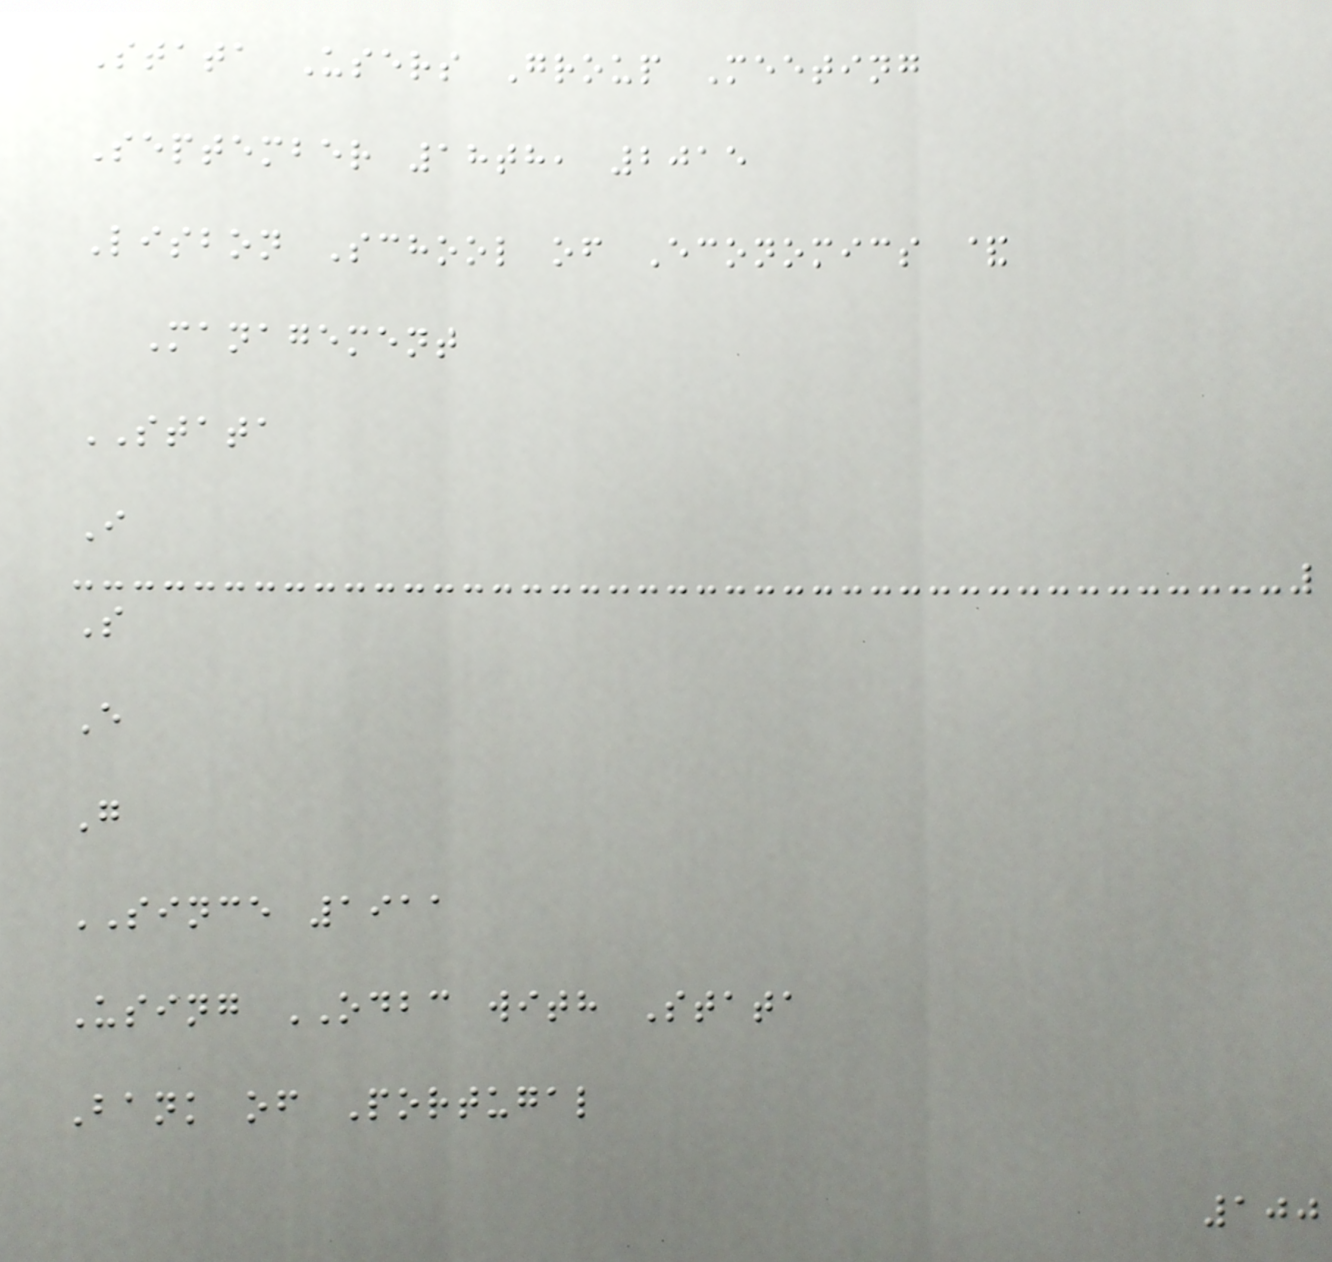Stata Users Group Meeting
September 18th, 2015
Lisbon School of Economics &
Management
STATA
I
S
E
G
SINCE 1911
Using ODBC with Stata
Bank of Portugal
100
